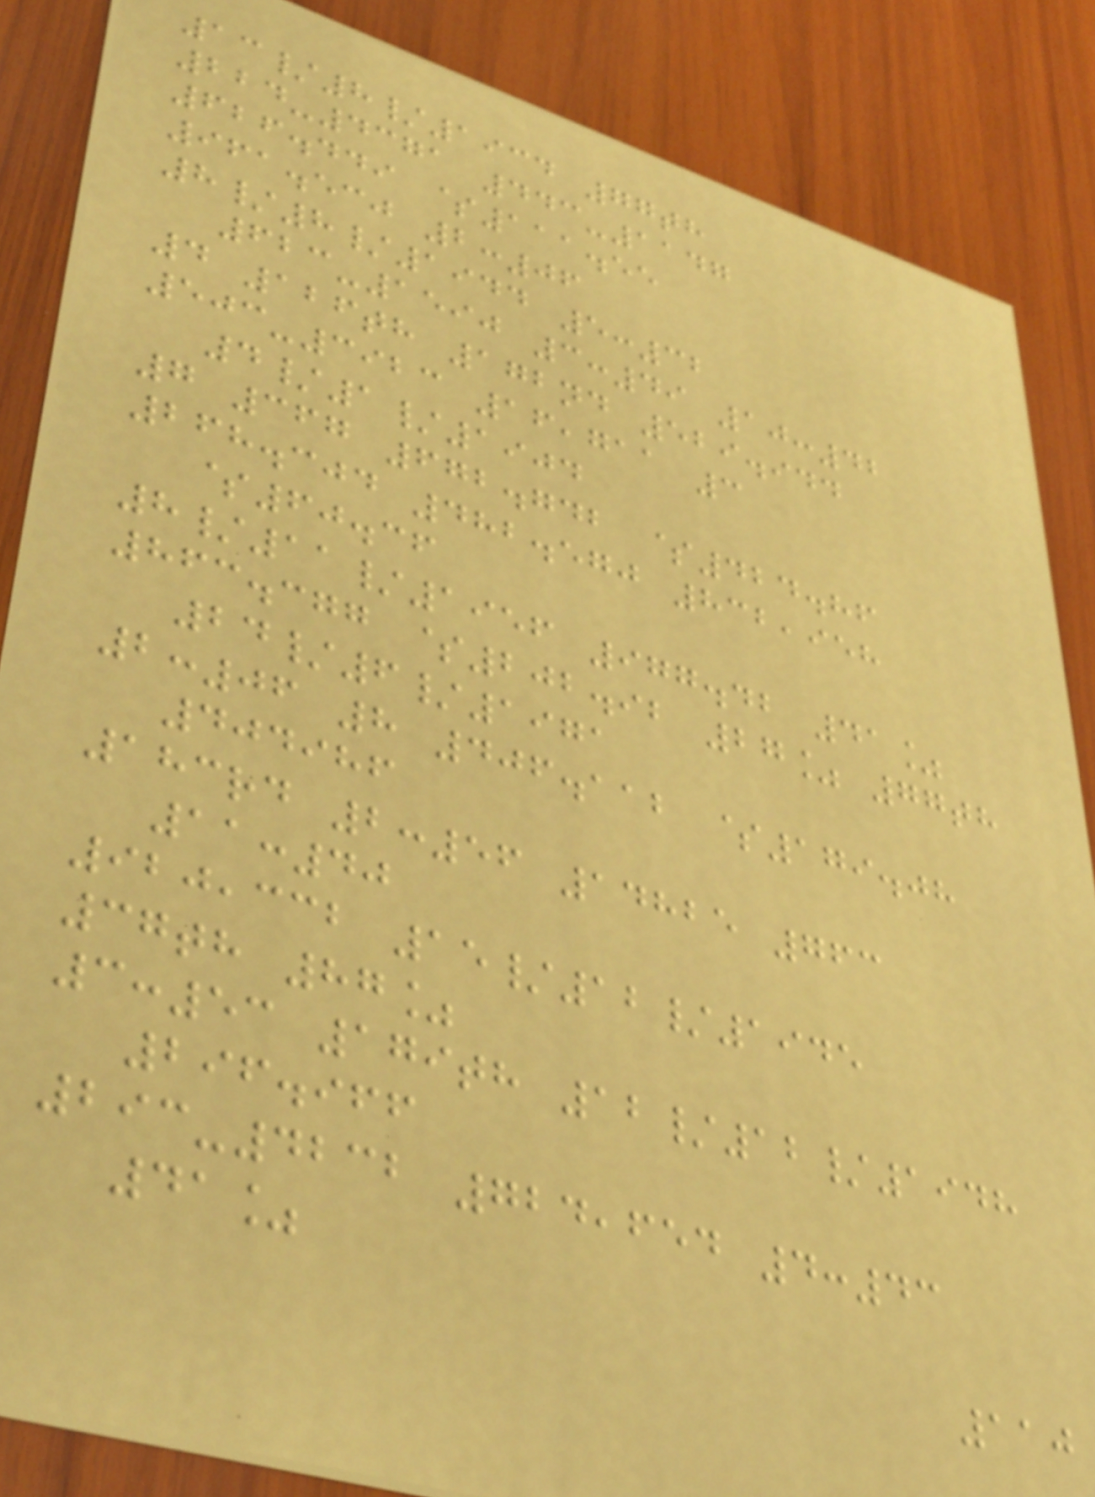13/8/1934 77th
224-4371 443-1147
626.449 $111.55
961.530 2:06
8/8/1944 5:32
623-1590 3:49 10:42
4 126th 172nd 529.944
503-3923 16,711 3
4/1/1904
7 367 672.742 $424.86
268.304 482.570 832,958
$60.36
8/11/1956 977.42 41%
863.377 $202.92 27% 77th
24/6/1971
2:06 8 406.112 $179.08
404986
183rd 2:56 14825 763
11:40
920,332 15/12/1945
37th 87%
3:53 179th 12/12/1948
296.966
293-4232 724,654 4:43
41%
110
